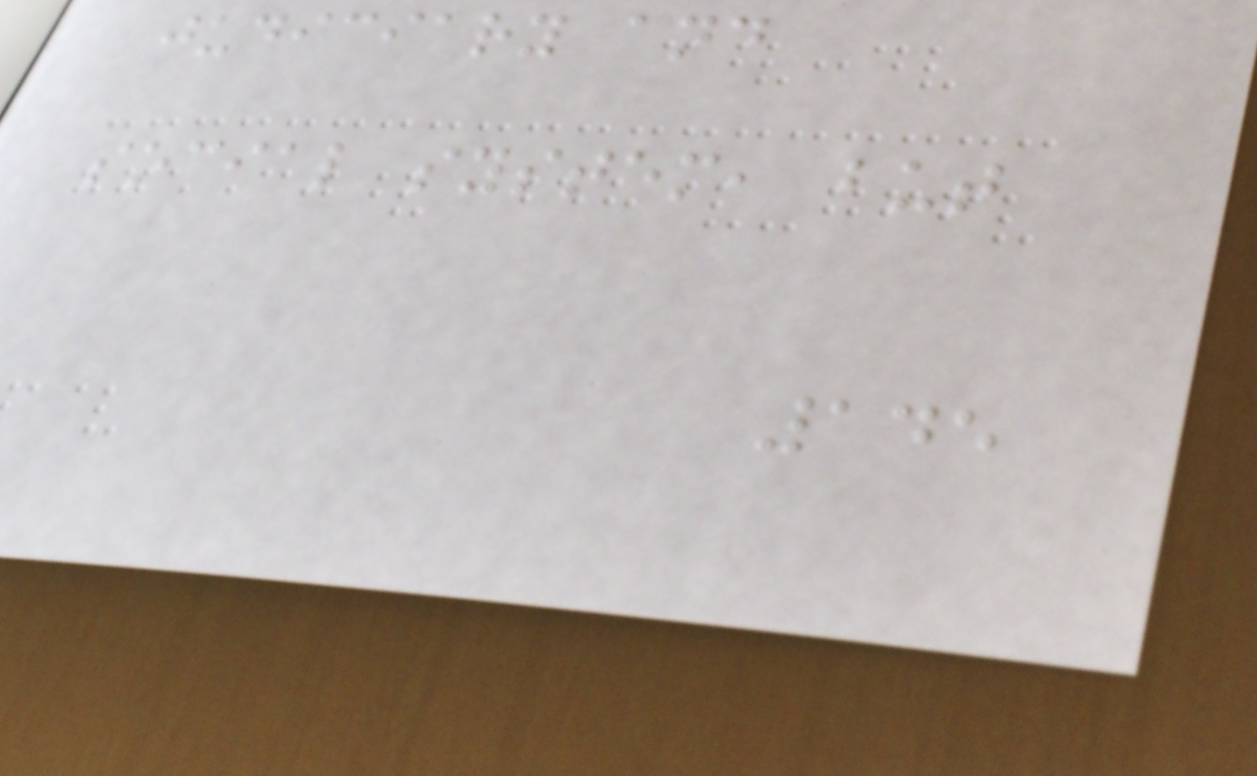judiciary and
social system, but
145
